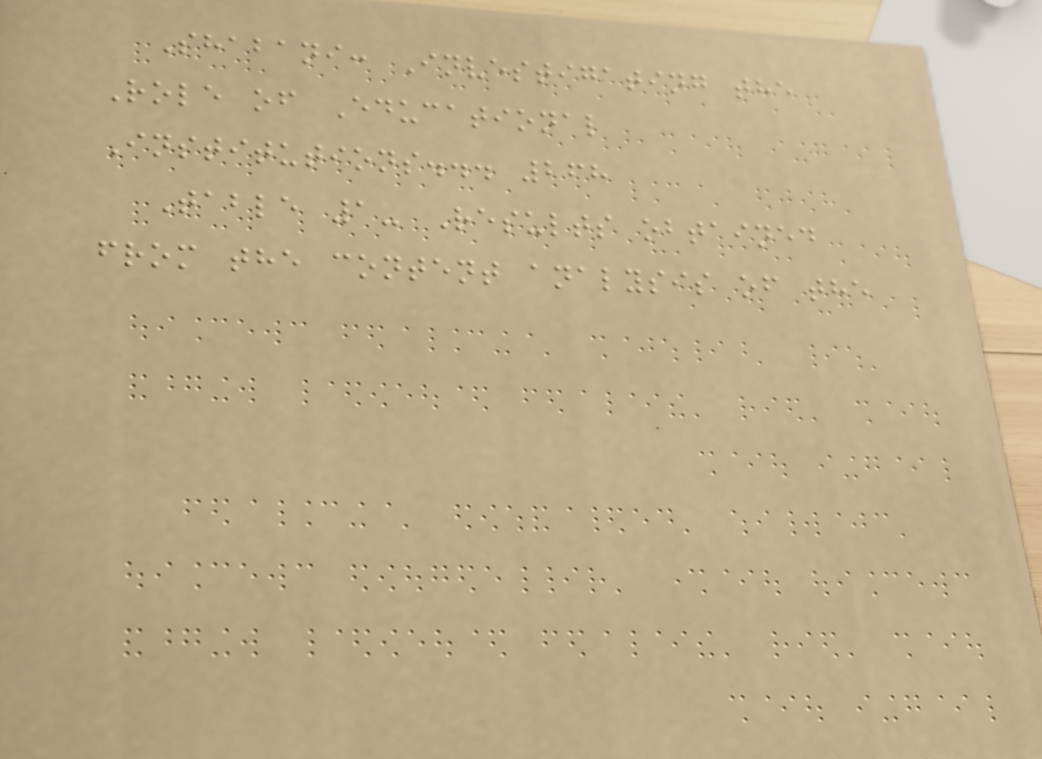Shabani: Investigating the
Role of Educational
Institutions... 268
Table 1- Results obtained
from the content analysis of the
